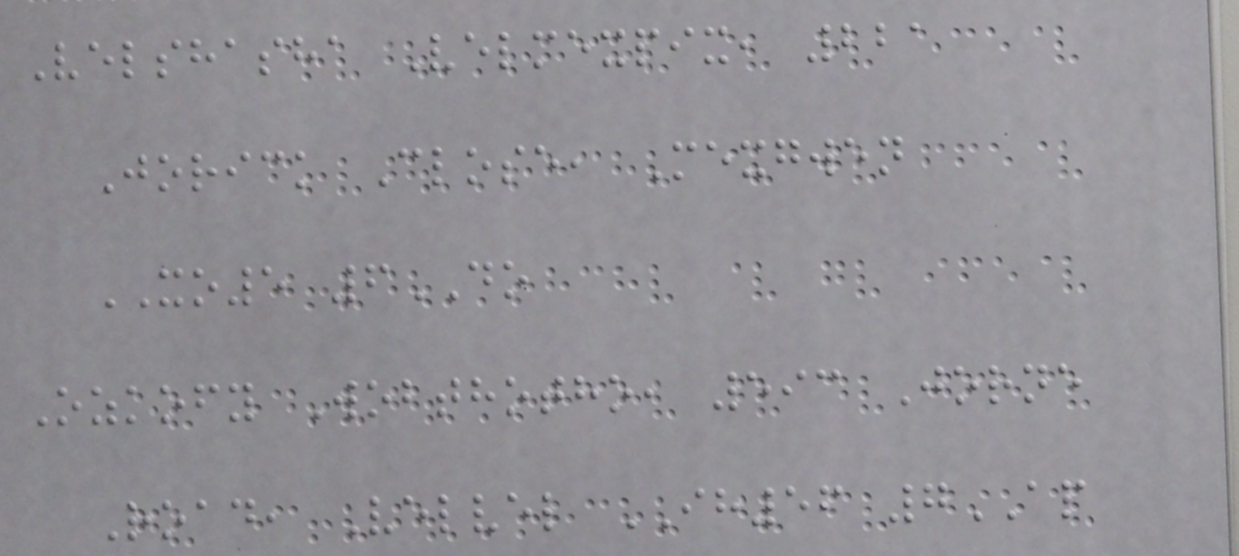Velshasha Velmexpix, 221
Jorick Close, Mexgwen
XO5 6DO
Ozkofy Wobthotho, 593 Jorne
Road, Velvel IH56 7AP
